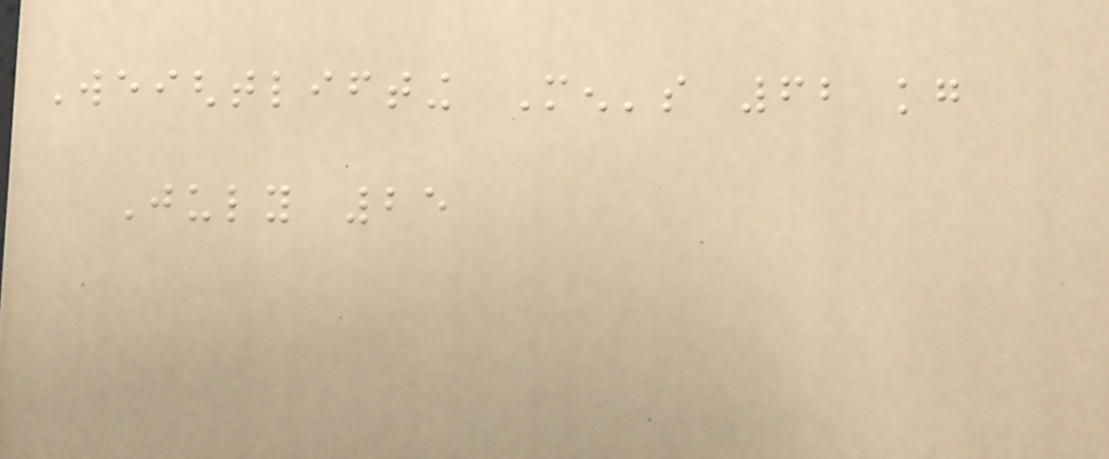Weightlifting Men's 62 kg
July 25
